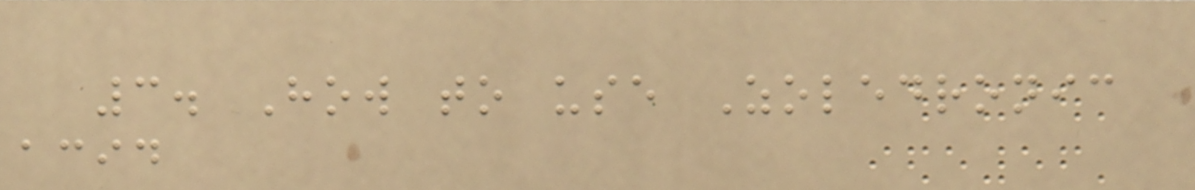3. How to use Zoledronic
acid
